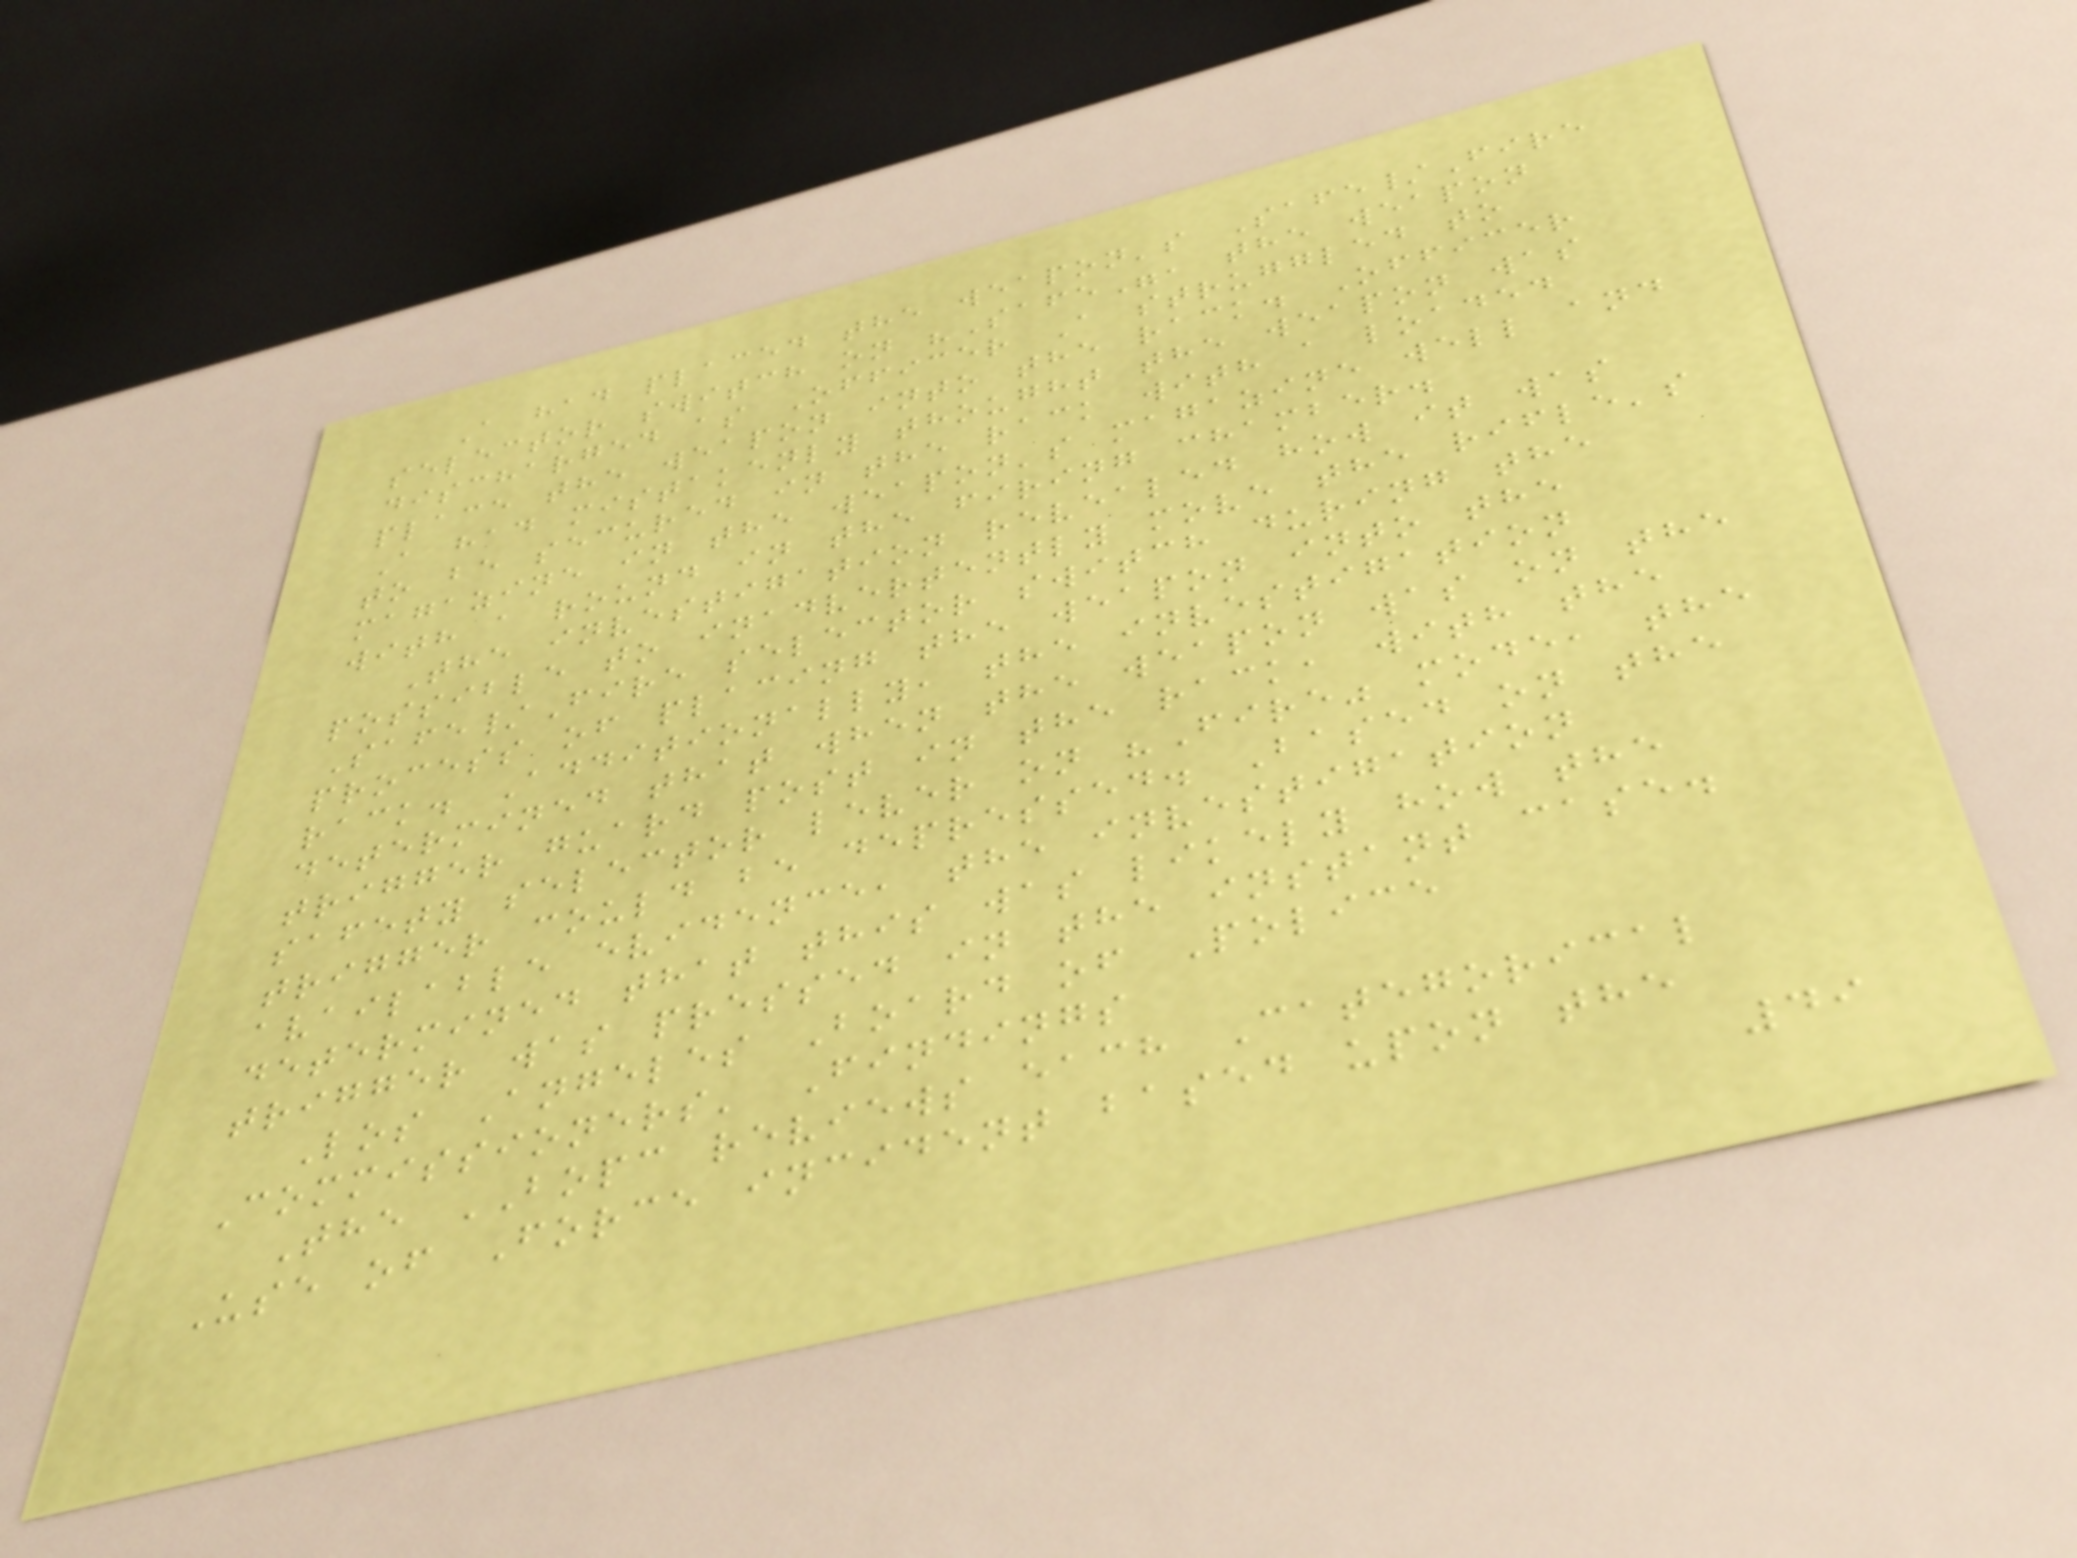A had placed the weapon's Safe/Fire
selector switch on "Safe", the weapon
discharged as Officer A struggled to
place the weapon into the rack. Officer
A had mistakenly thought the weapon was
to be secured in the rack with a loaded
magazine in the weapon's magazine well and
with a round in the firing chamber.
The investigation revealed how it was
possible to inadvertently move the rifle's
Safe/Fire selector switch during the
process of placing the weapon into the
rack. Additionally, the investigation
determined that when the weapon was on the
trigger guard post in the rack, with the
safety selector lever on "Fire" mode, the
trigger could be depressed. Based on the
available evidence, the investigation
determined that this was likely how the
trigger was pressed in the instant case.
Los Angeles Board of Police
Commissioners' Findings
The BOPC reviews each Categorical
Use of Force incident based upon the
49
